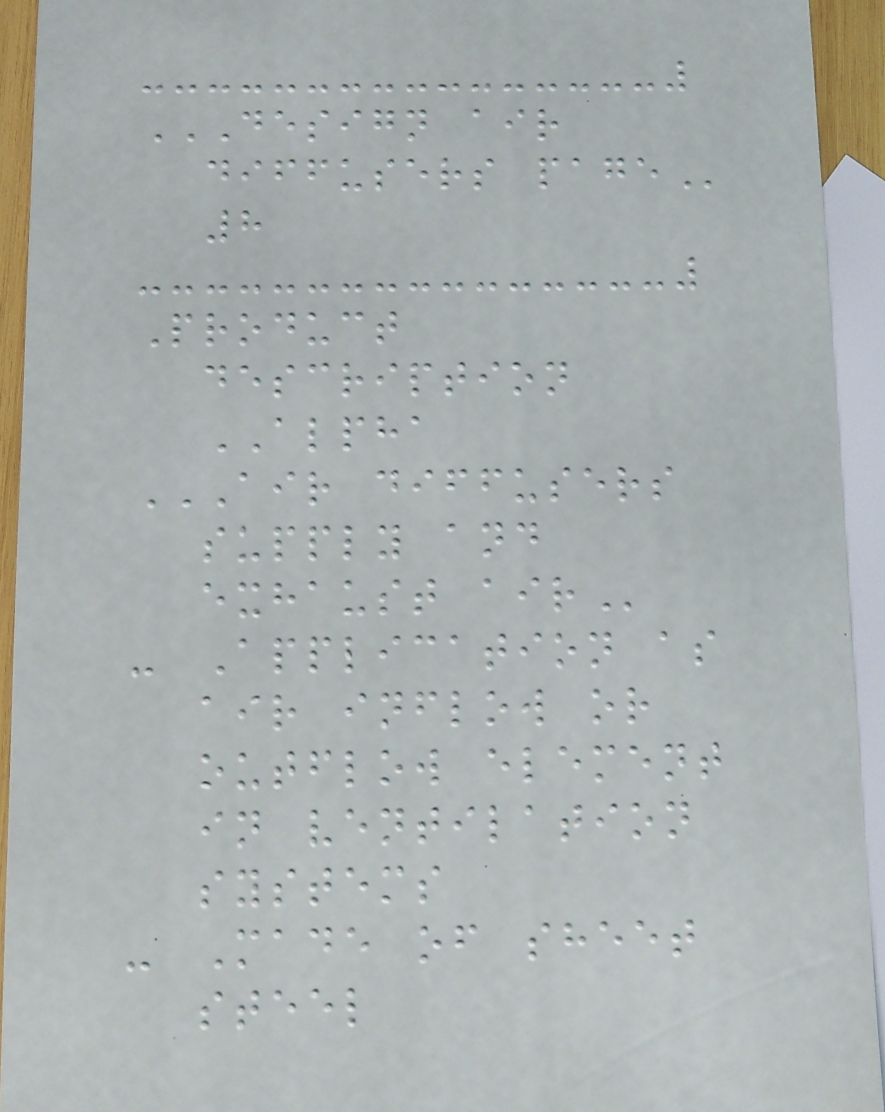DESIGN AIR
DIFFUSERS PAGE
8
Product
description
ALPHA
AIR DIFFUSERS
SUPPLY AND
EXHAUST AIR
- Application as
air inflow or
outflow element
in ventilation
systems
- Made of sheet
steel
